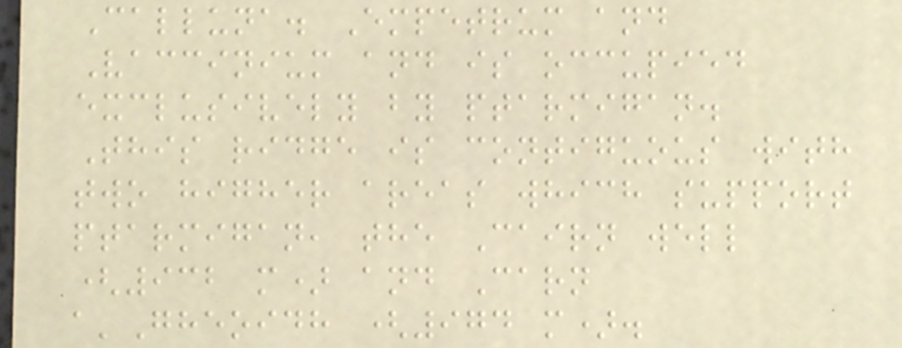Calluna. Empetrum and
Vaccinium and is occupied
exclusively by ptarmigan.
This ridge is contiguous with
two higher areas which support
ptarmigan, the Cairn well
(932 m) and Carn
a'Gheoidh (974 m).
